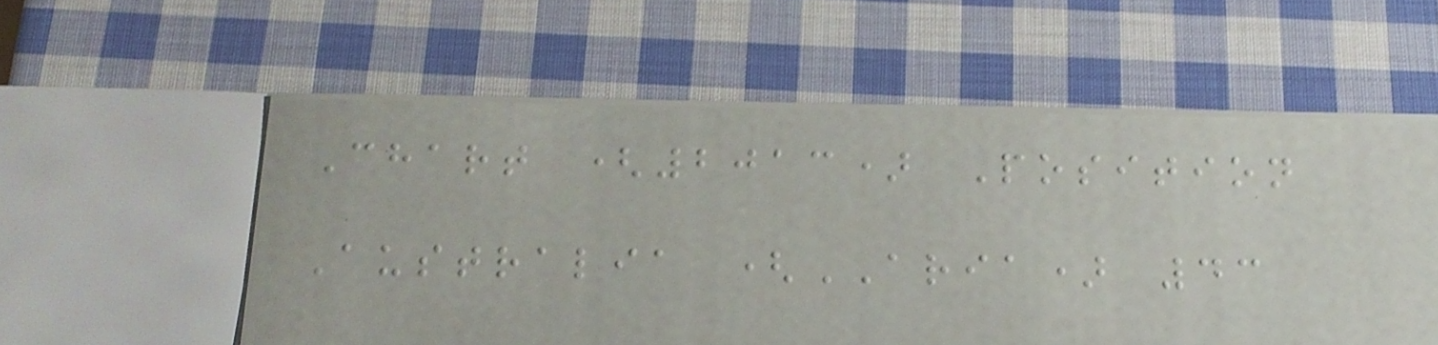Chart (2013) Position
Australia (ARIA) 43
